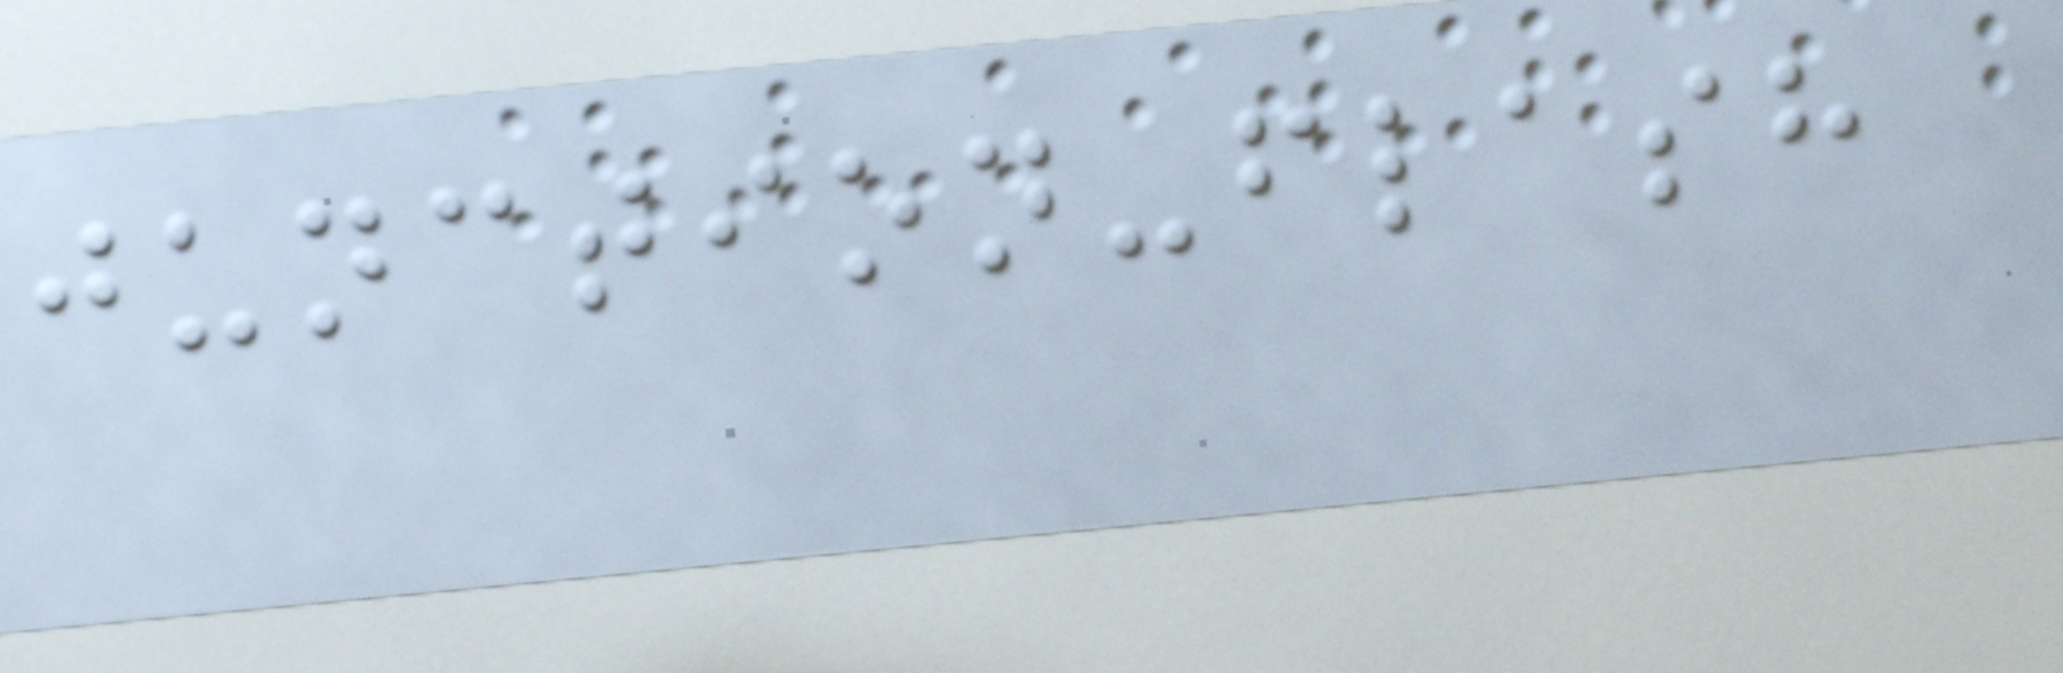junction-flash
